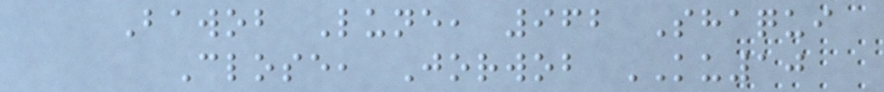Bawob Lune, 962 Shaqui
Close, Jorwob KU10
